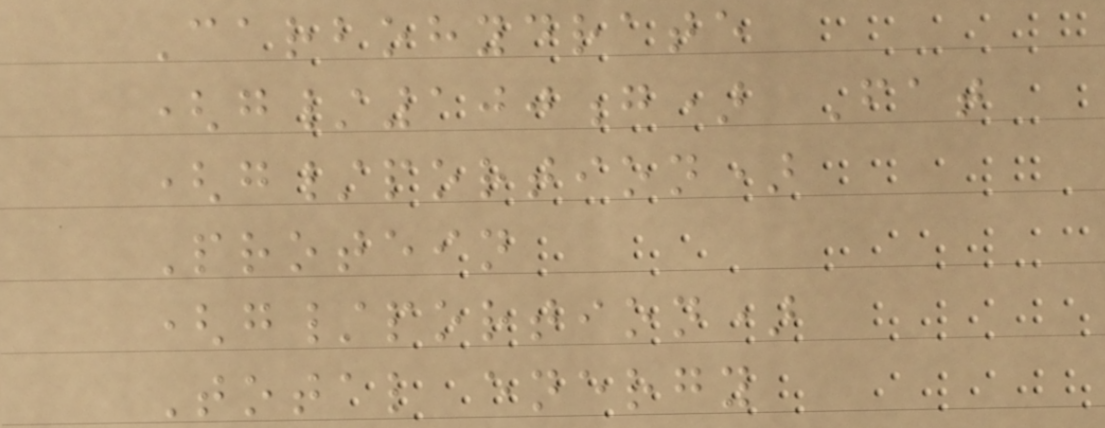Carbohydrate
(g/100g) Fat
(g/portion)
Protein
(g/portion)
Total energy
